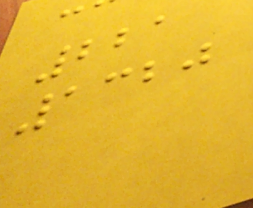221
1320
